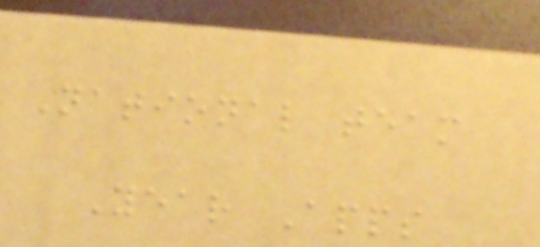National team
Year Apps
